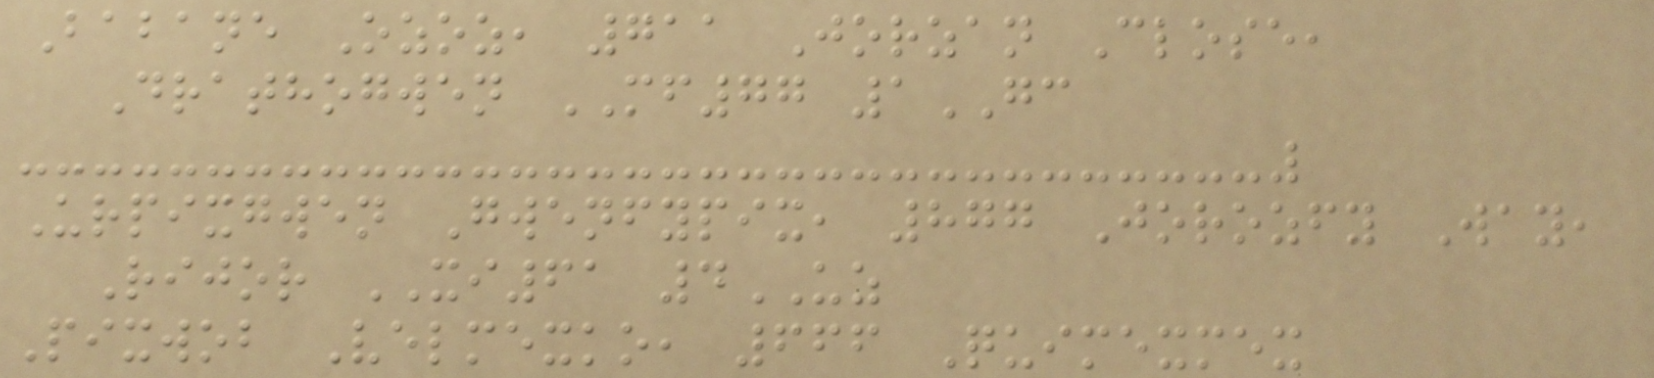Babane Ozoz, 711 Jorzan Close,
Drathogwen MF77 1GC
Urpixgwen Gwenfypix, 877 Jorozfy Way,
Rijor XI61 4UZ
Pixwob Velmexko, 666 Quimexmex
